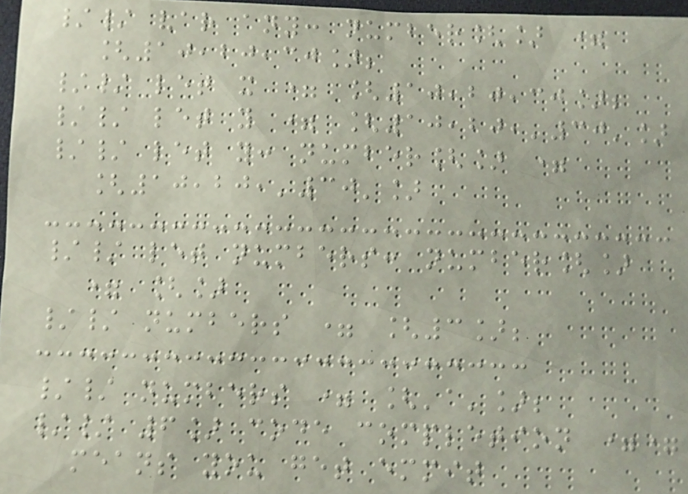// var any: number[] =
[10,20,30];
// let x = [10,20,30];
// let y = [10,20,'30']
// let y: number[] =
[10,20,'30']
// let numbers: number[]
= []
// numbers = [3];
// numbers = ['a'];
// 6] code completion ==
means you get emmit
